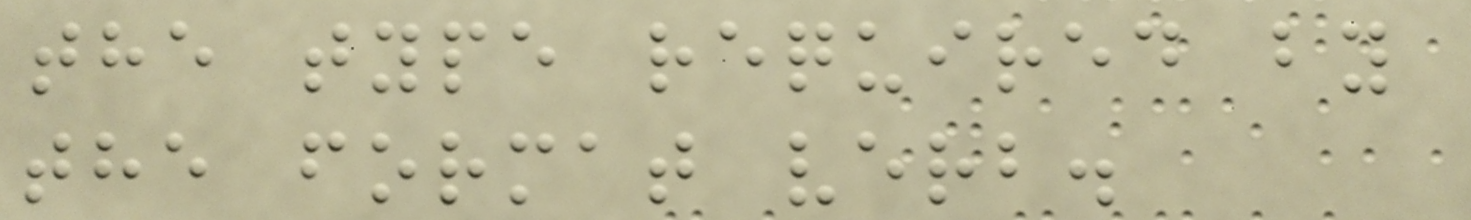the type required by
the format verb.
